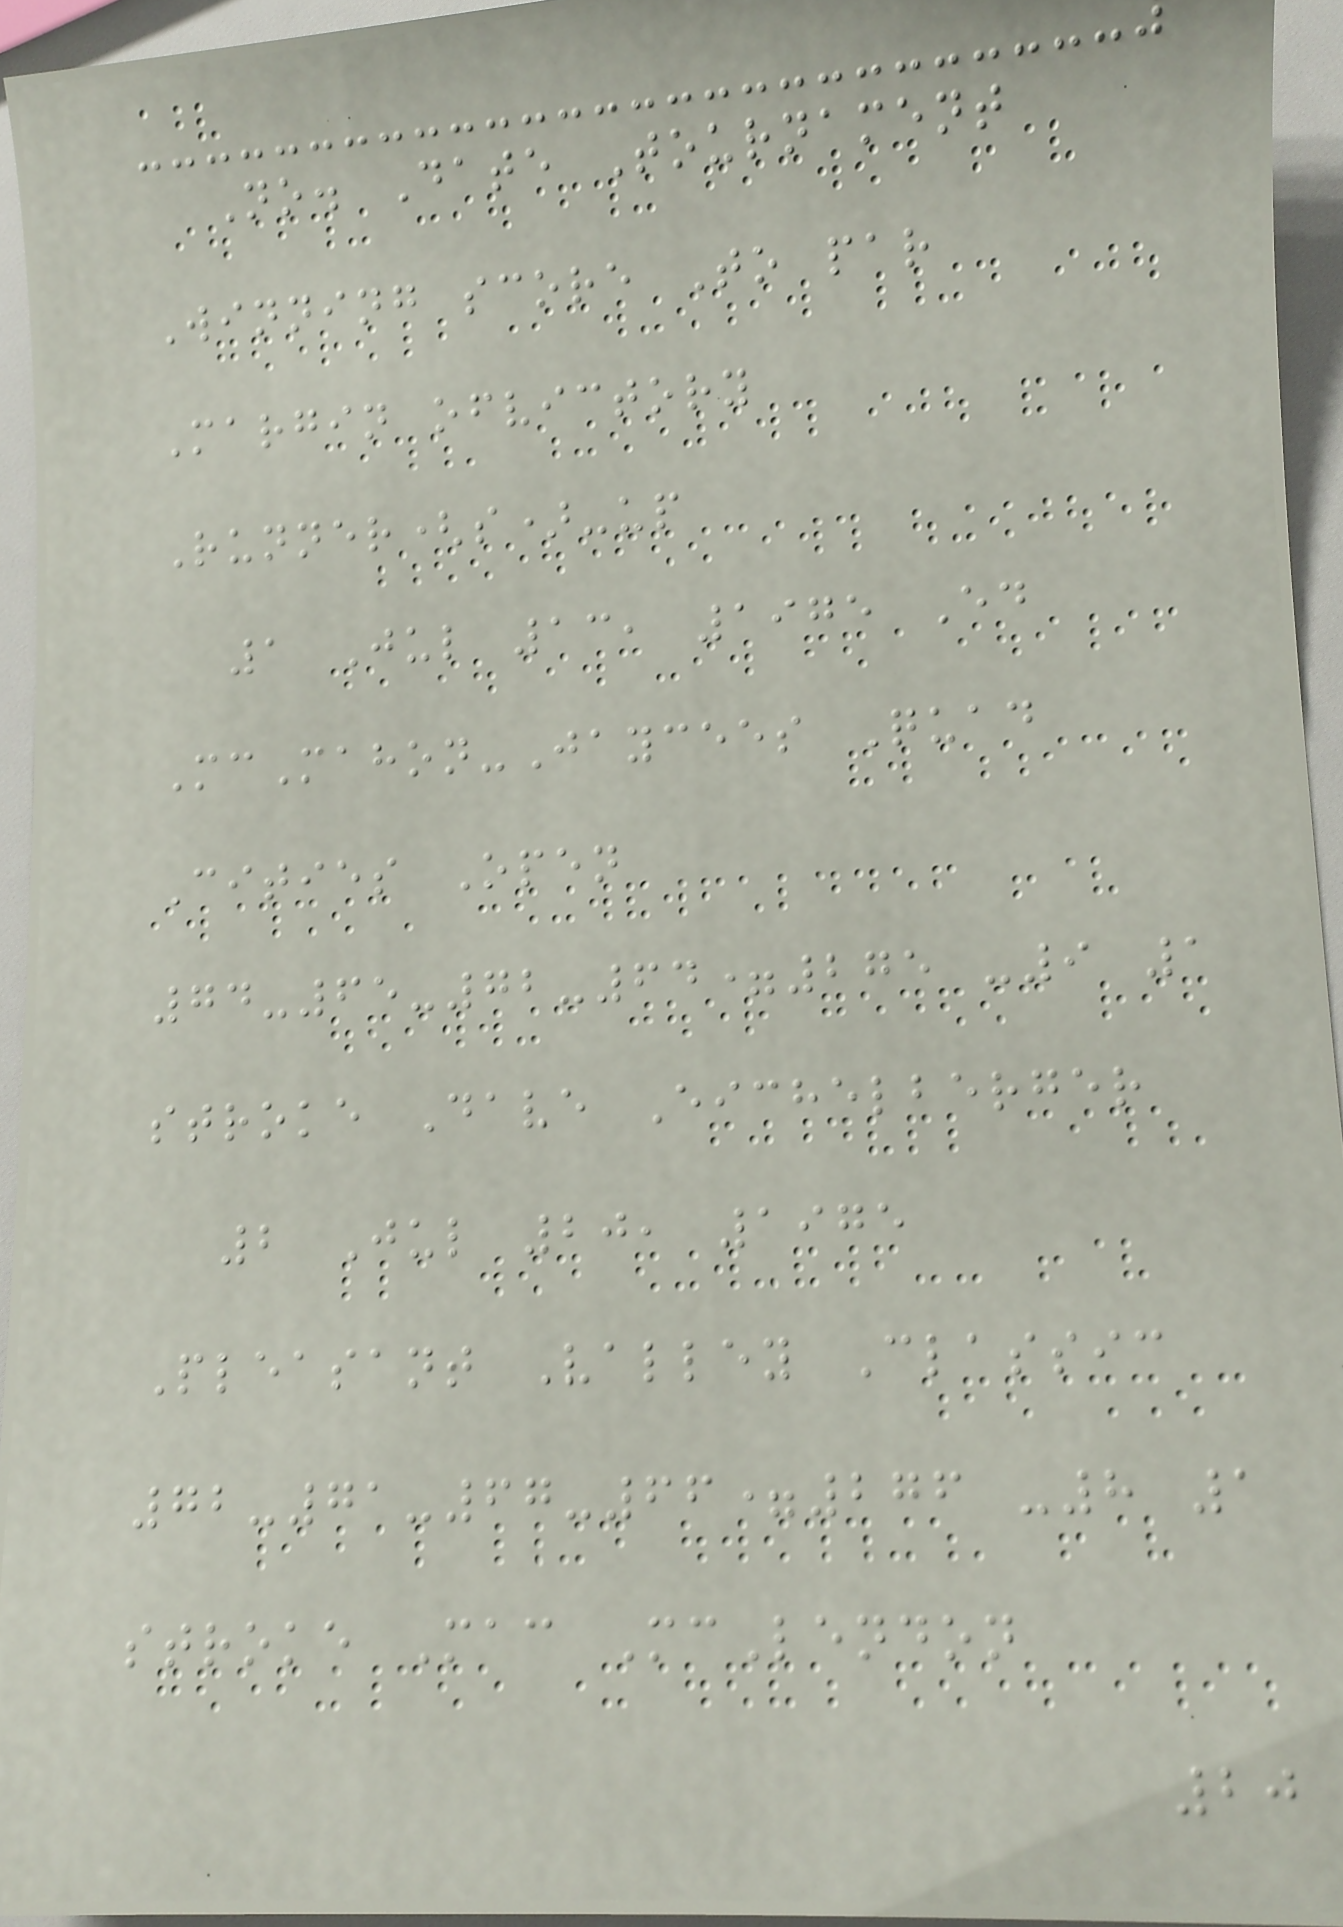No. Date Tournament
Winning score To par
Margin ofvictory
Runner(s)-up
1 Jul 13, 1975 Ed
McMahon-Jaycees Quad
Cities Open
74-65-72-64=275 -9 1
stroke Dave Eichelberger
2 Jul 20, 1975
Pleasant Valley Classic
72-71-67-66=276 -8 1
stroke Mac McLendon
20
